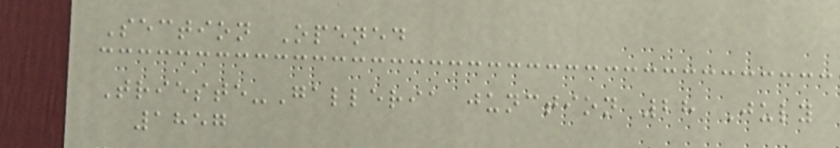Section Opened
Trieste-Galleria junction 28 July
1857
